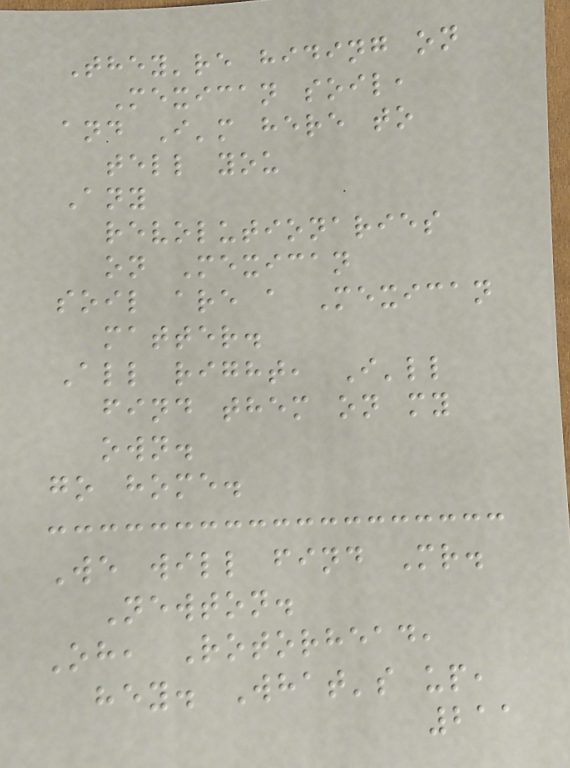They're hiding on
Mexican soil,
and I'm here to
tell you
Any
revolutionaries
on Mexican
soil are a Mexican
matter.
All right, I'll
find them on my
own.
go home.
We will find Mr.
Newton.
Oh, Rotorhead,
hey. What's up,
211
